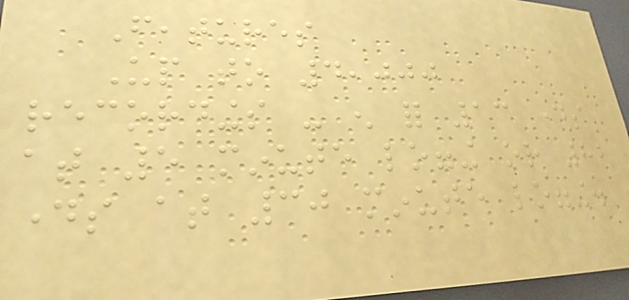Features
Up to 4,000
recordings - enough for 13 days
at 5 minute logging or 82
days at 30 minute logging.
